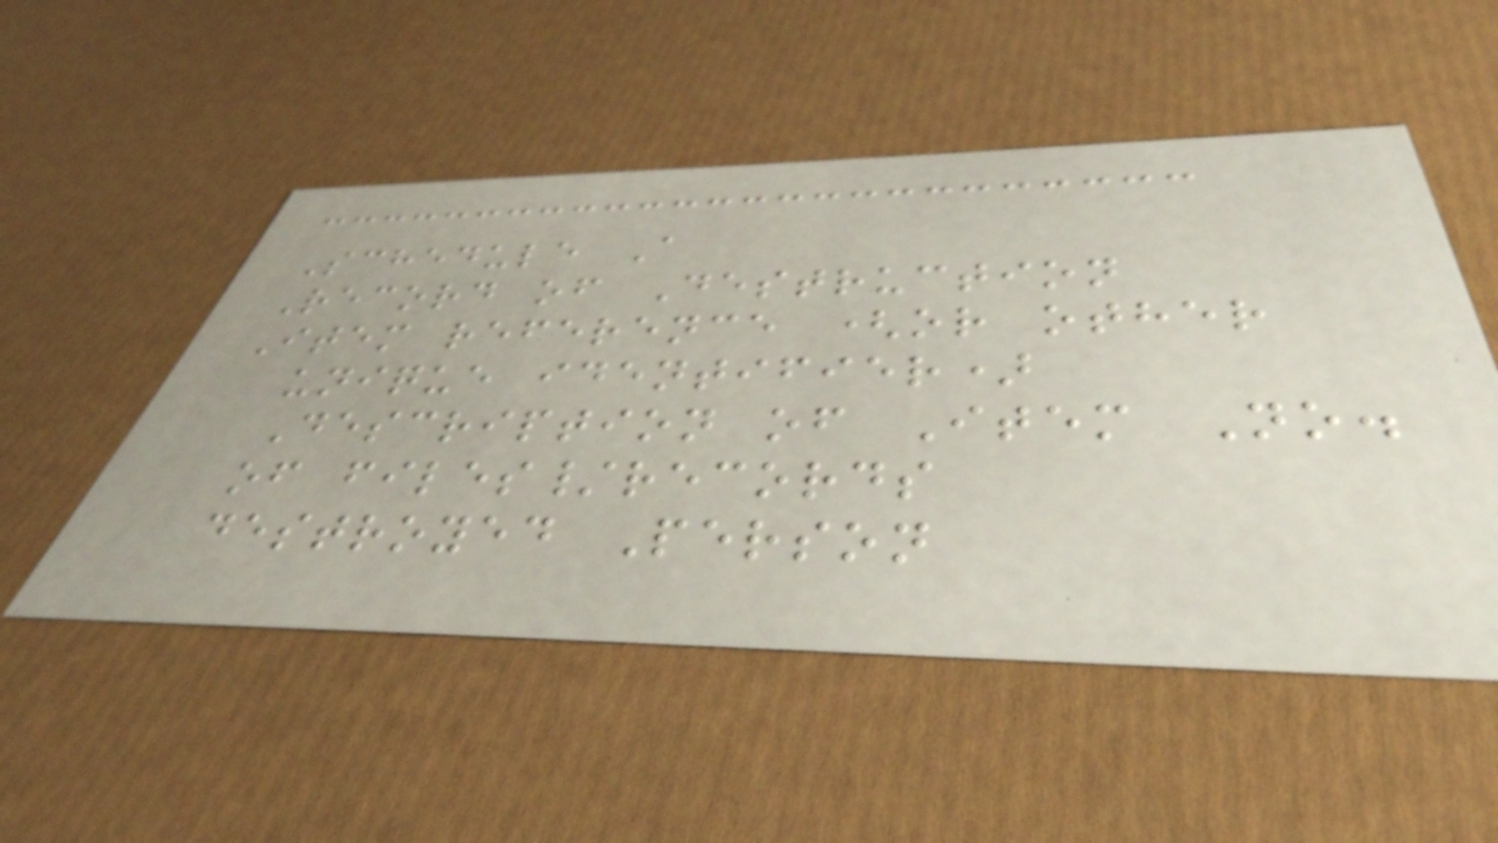Schedule A
Record of Destruction
Item reference (or other
unique identifier)
Description of Item No.
of files/records
destroyed Person
